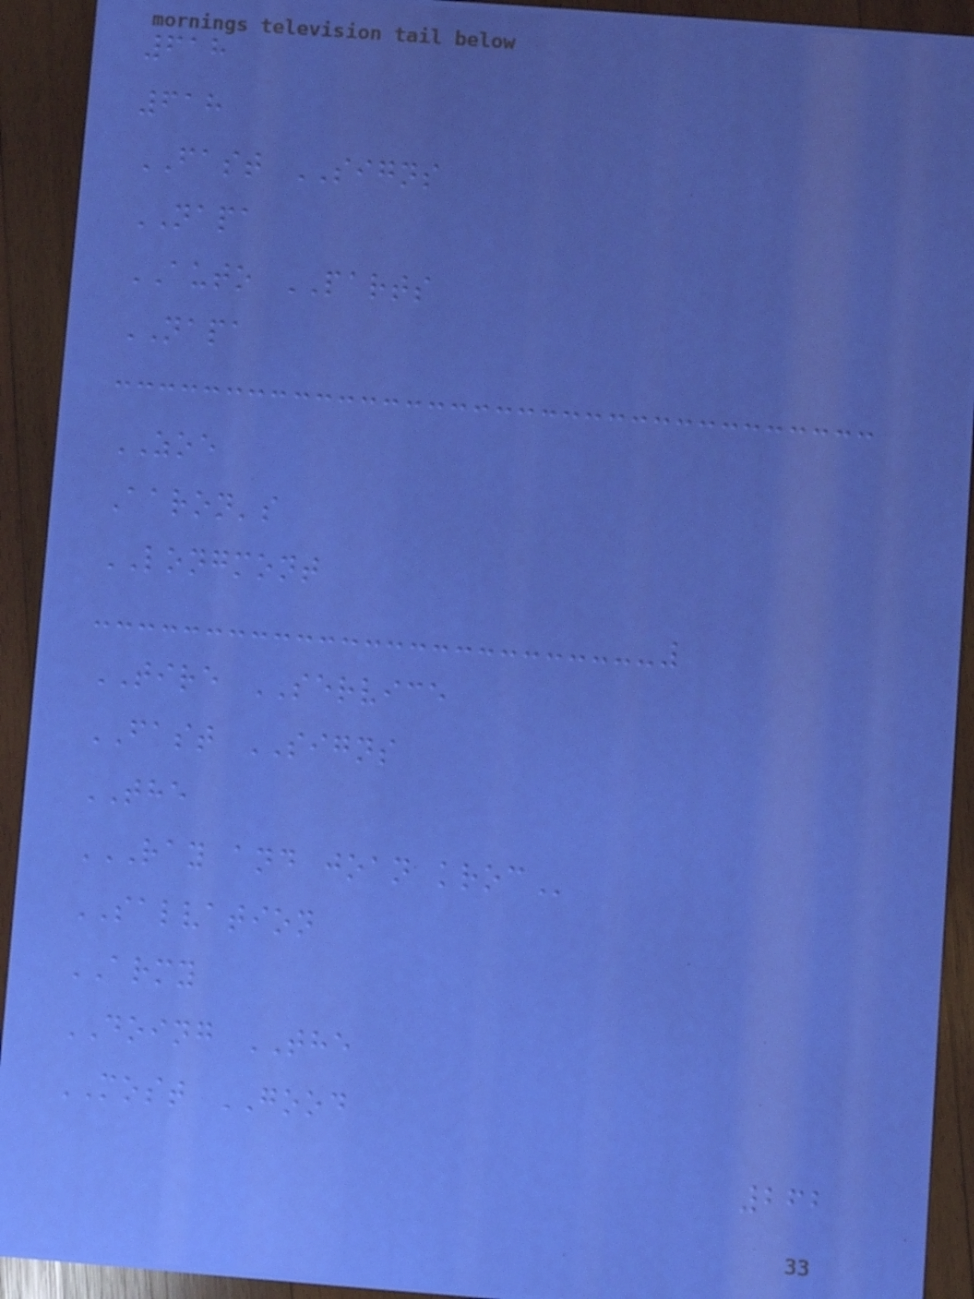618
618
FAST SIGNS
NAPA
AUTO PARTS
NAPA
ZOE
Aaron's
LONGMONT
TIRE SERVICE
FAST SIGNS
THE
RAY AND JOAN KROC
SALVATION
ARMY
DOING THE
MOST GOOD
262
